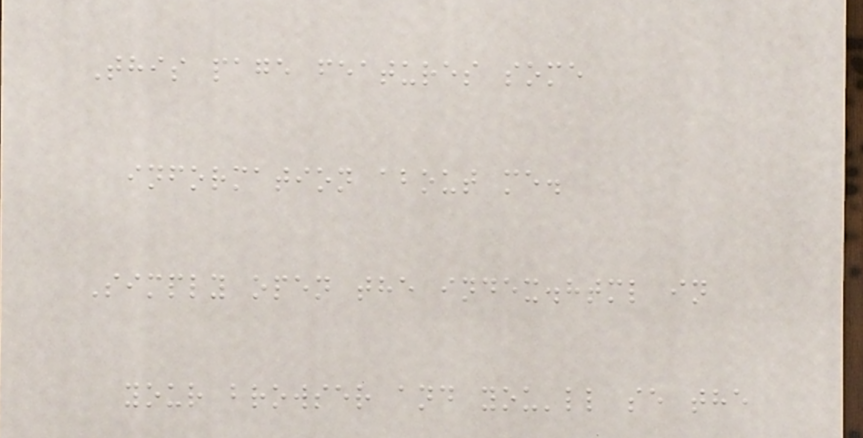This page features some
information about me.
Simply open the index.html in
your browser and you'll se the
